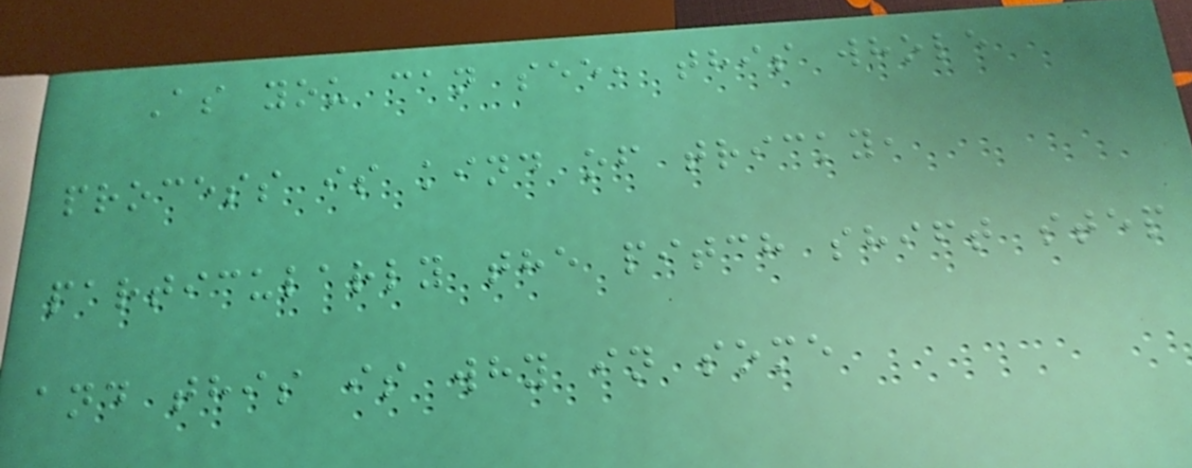As you can see, this whole
process is kind of tricky,
particularly the pitch shift step
and this is why in some
